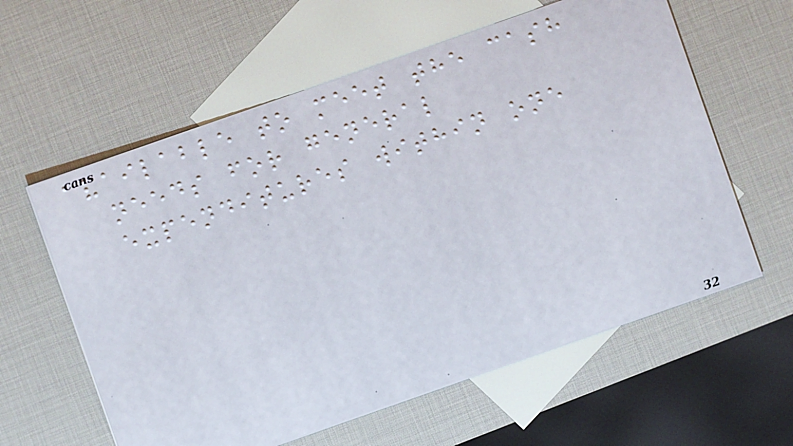available to meet the cash
needs for general
expenditures within one
